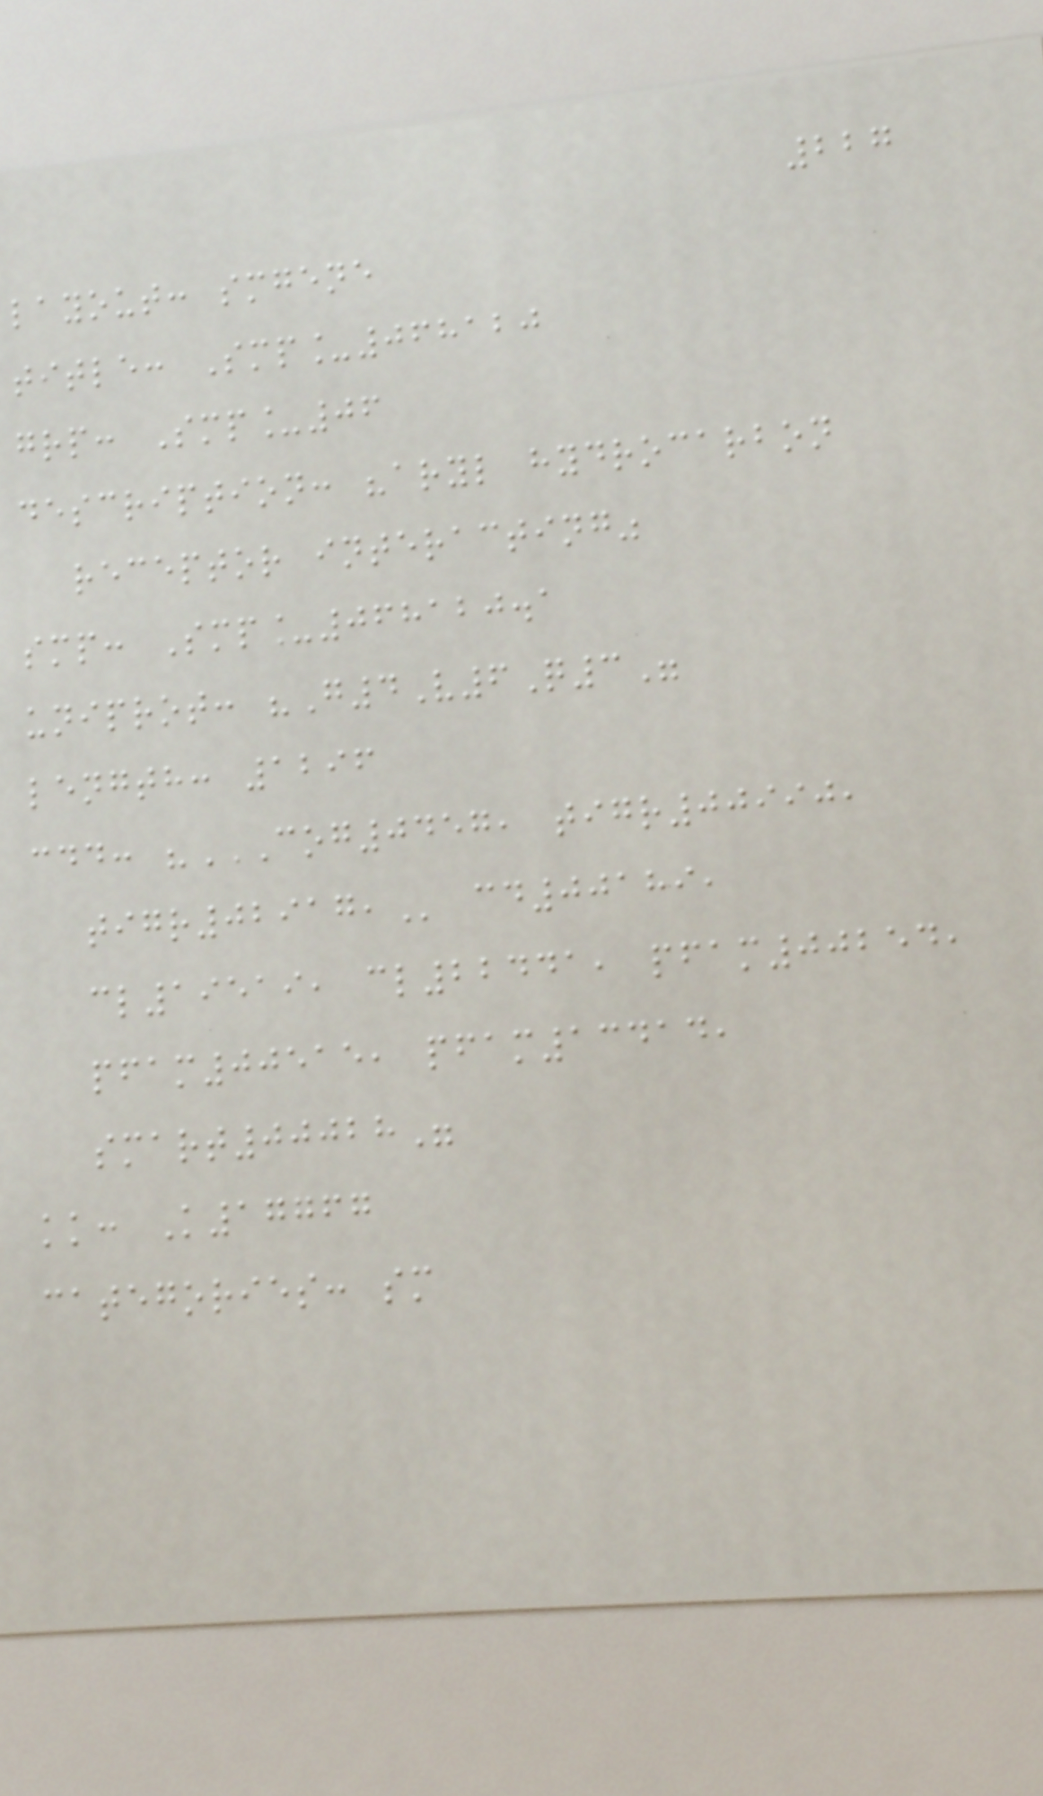227
layout: smgene
title: Smp_068120
grp: Smp_06
description: "aryl hydrocarbon
receptor interacting"
smp: Smp_068120.1
uniprot: "G4V6Q3"
length: 1296
cdd: "COG0457, TIGR00990,
TIGR02917, cd00189,
cl19519, cl22441, pfam00254,
pfam00515, pfam13414,
smart00028"
kk: K17767
categories: sm
